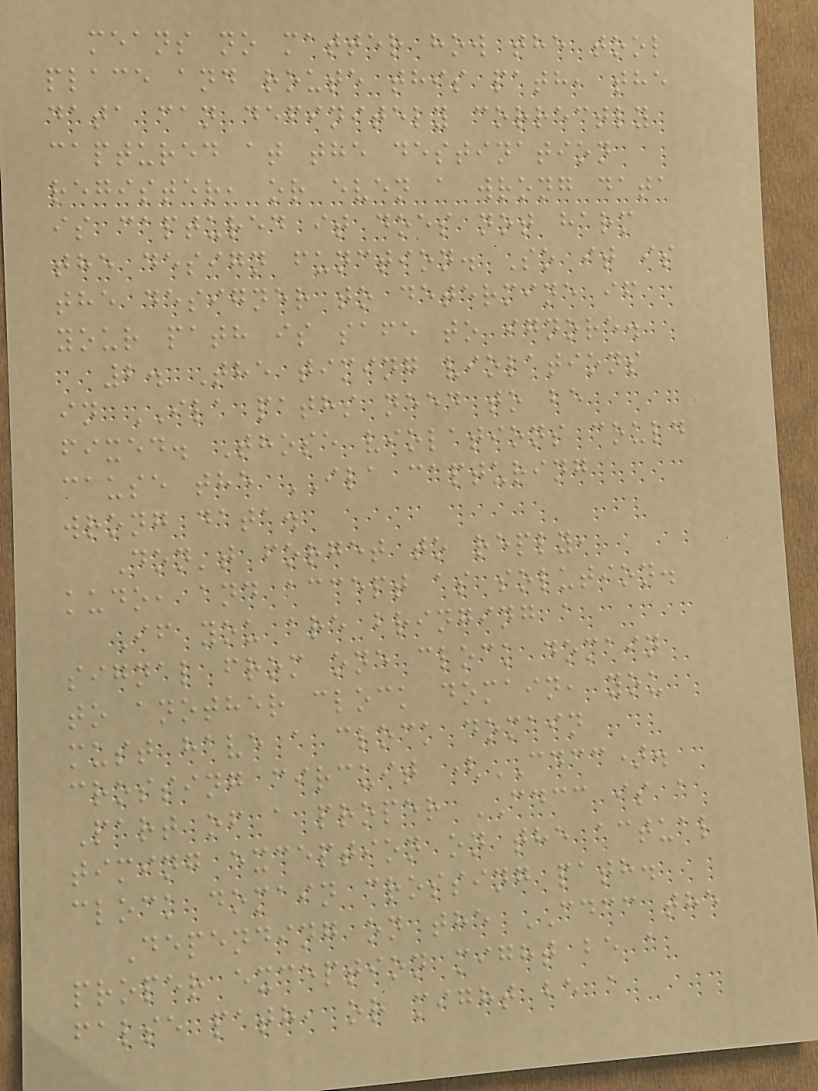means no matter how the tool
place and route this path, the
data can definitely correctly
captured at the destination
register, or even a wrong data
is captured it does not harm
the design function. So it is
the designer to determine if
your path is safe to ignore.
2. The timing violations
in ILA paths need to be
fixed. Those violations could
cause the ILA capturing
wrong data.
Don't forget to reply,
kudo, and accept as solution.
If you are bringing a
signal from one clock domain
to another clock domain, you
must have a clock domain
crossing circuit (CDCC).
Part of a proper CDCC is a
timing exception on the actual
clock domain crossing path.
Depending on the CDCC the
proper exception might be a
false path, or might be a
